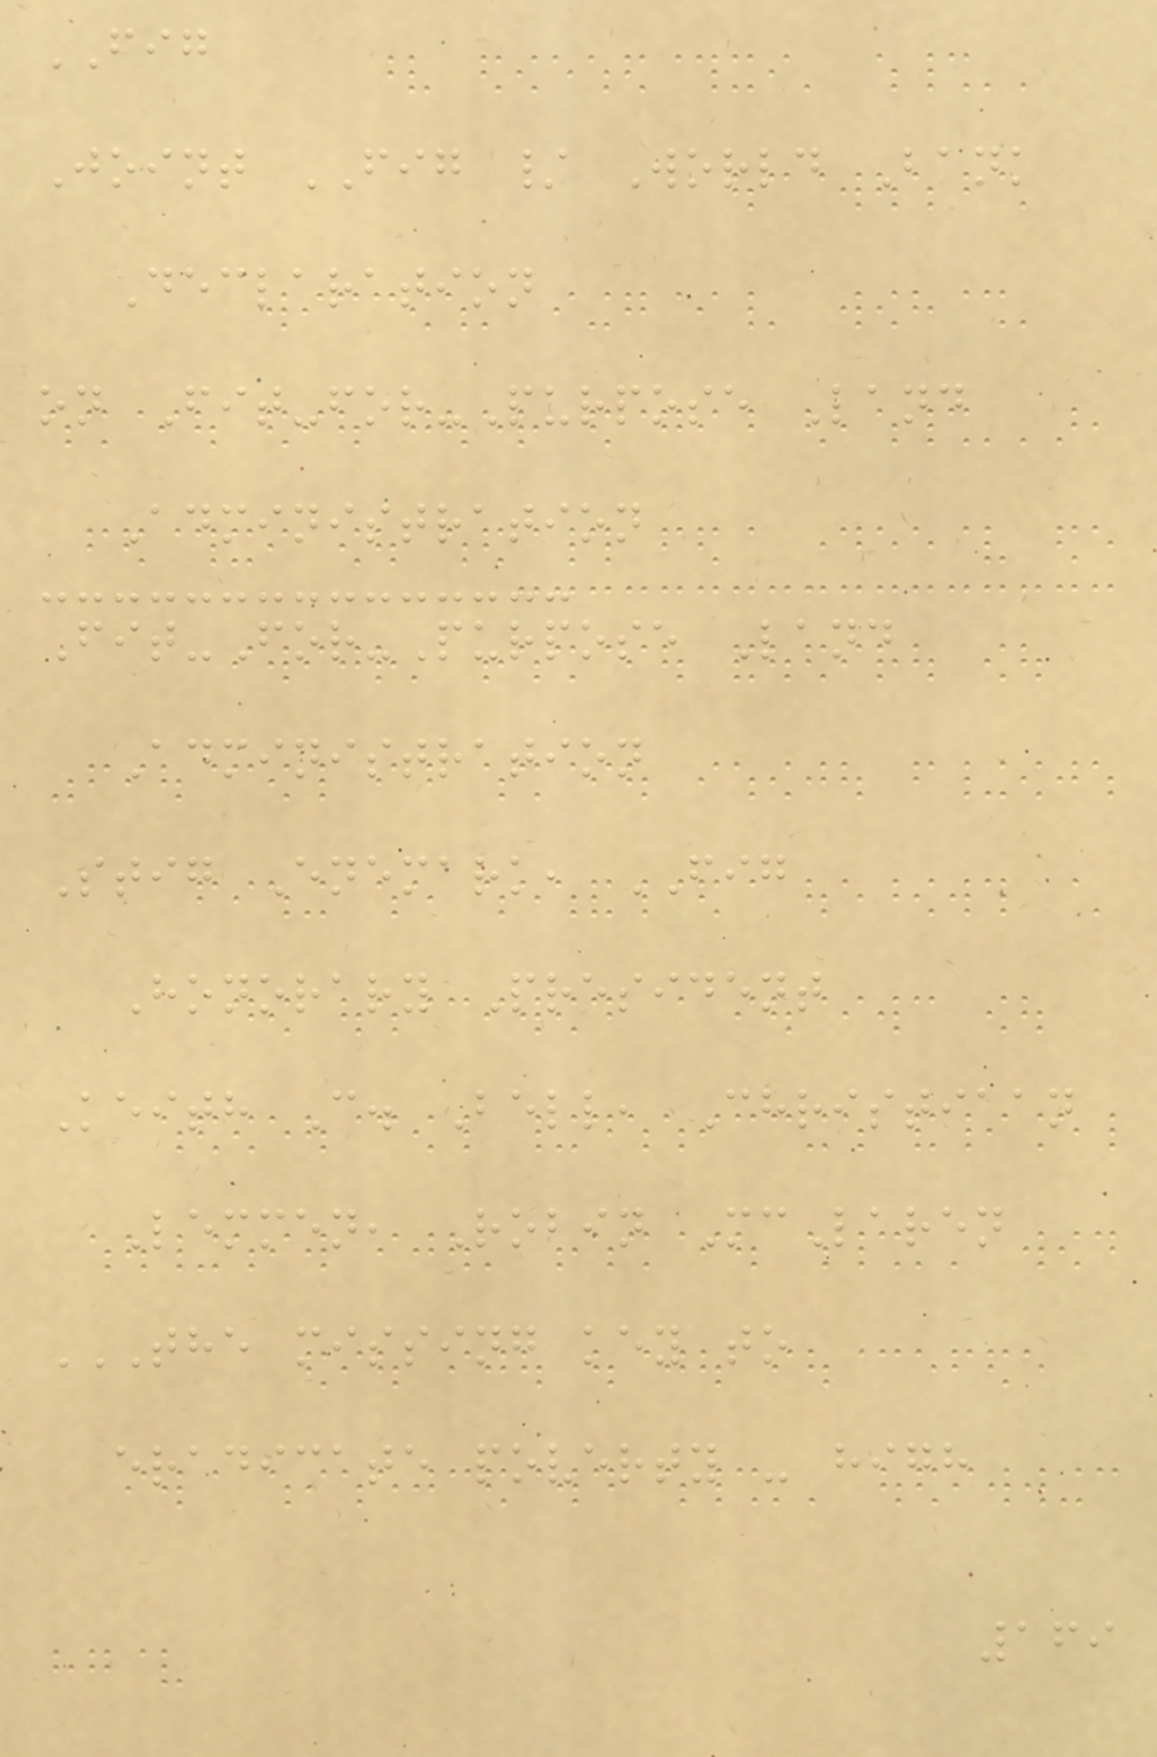FIG
Joint FIG / World Bank
Declaration
on Fit-for-Purpose Land
Administration
Fit-For-Purpose Land
Administration
Stig Enemark, FIG
Honorary President
Keith C. Bell, Christiaan
Lemmen, Robin McLaren
THE MISSING KEY TO
ERADICATE POVERTY - HIGH
169
